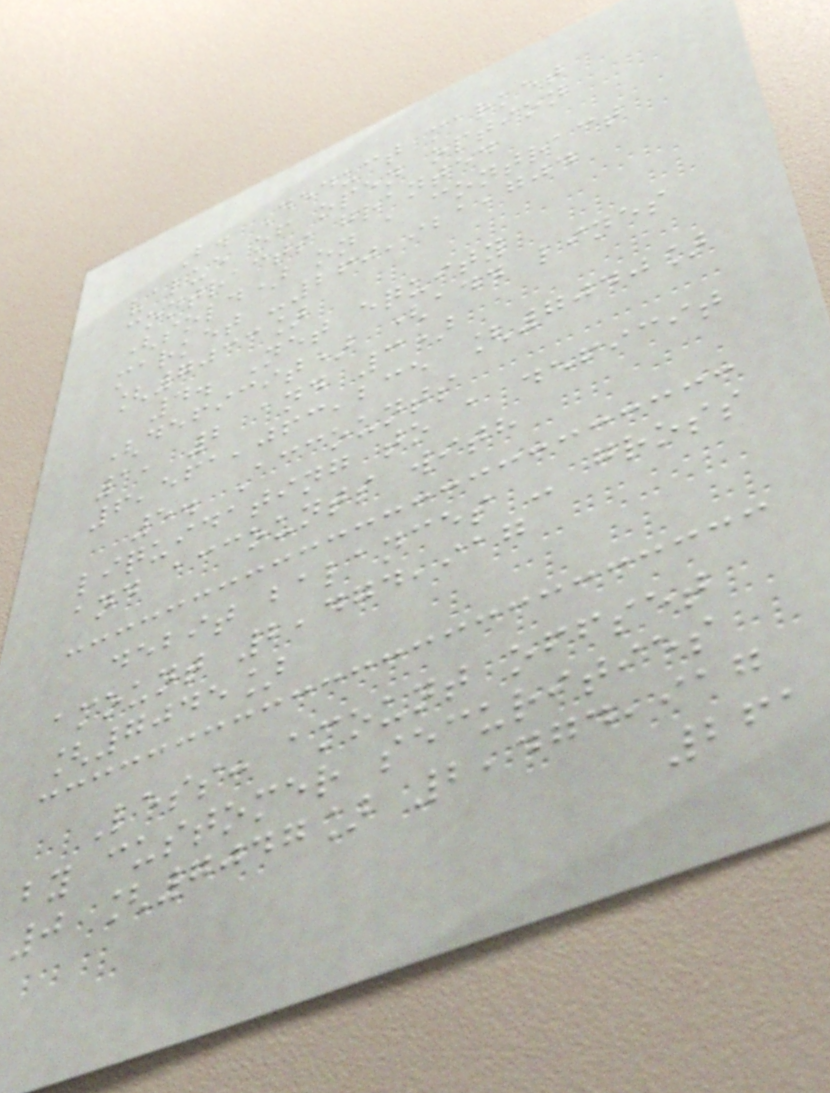B. Deduct market
value of open option
contracts granted
(sold) on a contract
market -260,921,704
[7033]
4. Net equity
(deficit) (add lines
1, 2 and 3)
6,561,063,235 [7040]
5. Accounts
liquidating to a deficit
and accounts with
debit balances - gross
amount 2,474,917
[7045]
Less: amount offset
by customer securities
0 [7047] 2,474,917
261
